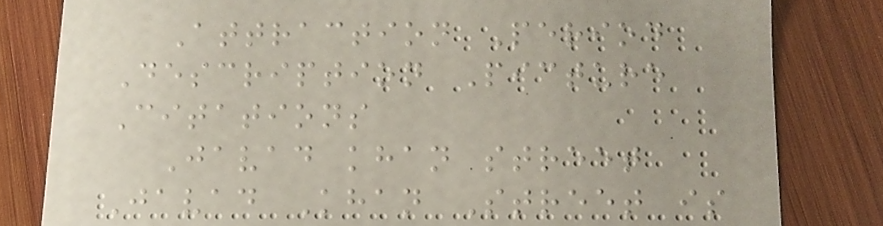Attraction Period
Description Picture
Citations
Javad khan street
Javad Khan Street is
